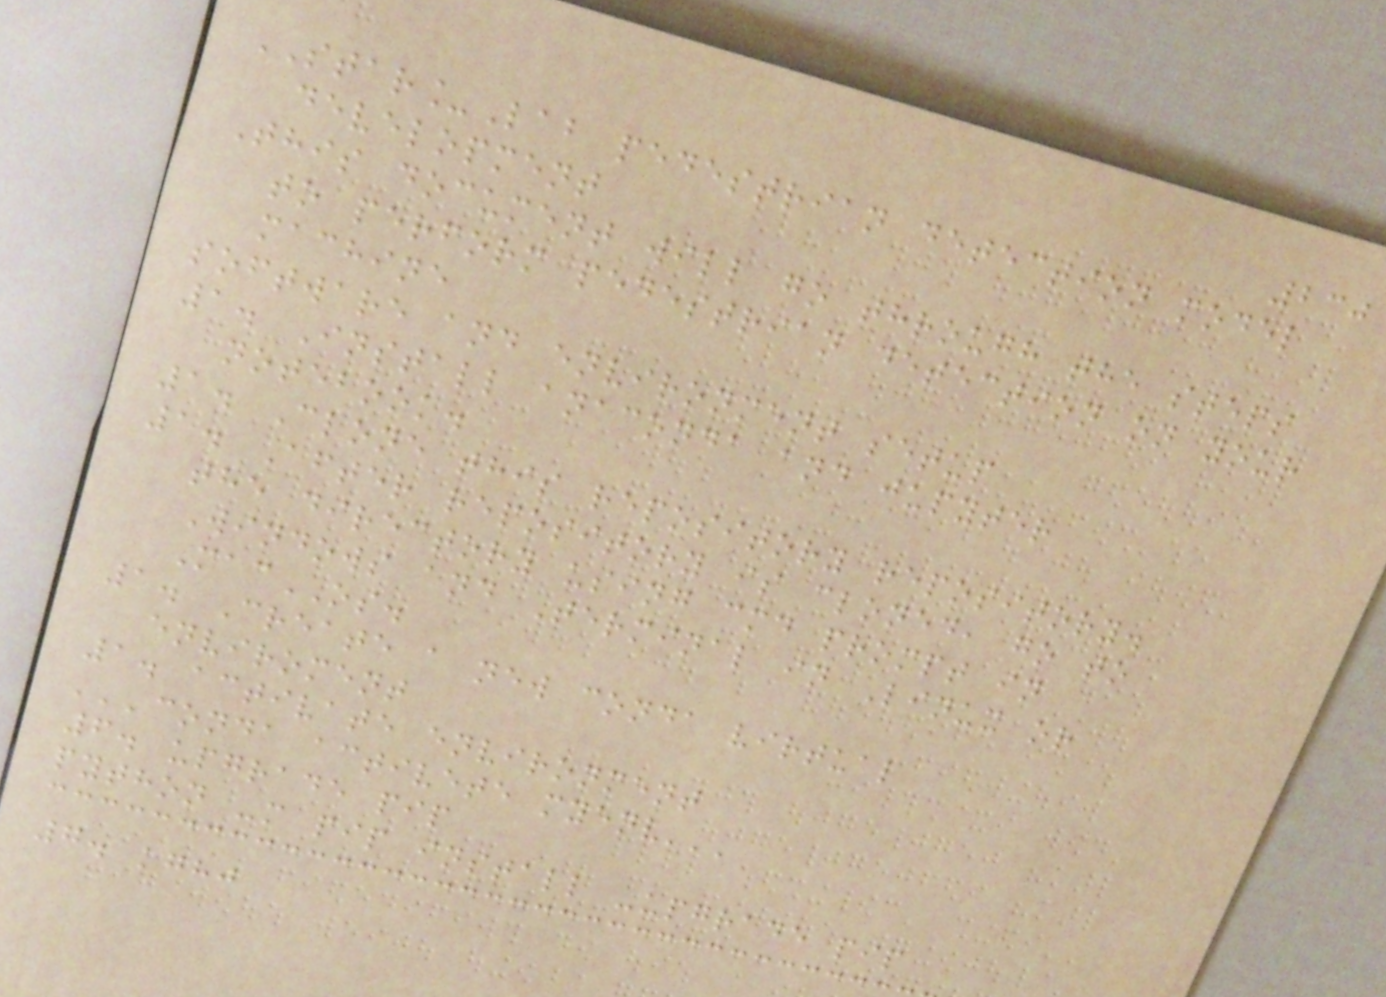230
STAR_Lab pedestrian detection model
development
This document will go through the steps
to perform pedestrian detection on your
machine
software and environment setup
1. Install anaconda and jupyter
notebook.
1. Clone this repository repository.
1. After repository is cloned, go to
the directory using cmd prompt in
Windows and Terminal in Linux or
MacOS.
1. Create a new conda virtual
enviroment
1. activate environment
'''conda activete myenv'''
6. upgrade pip
python -m pip install -upgrade pip
7. kghj
